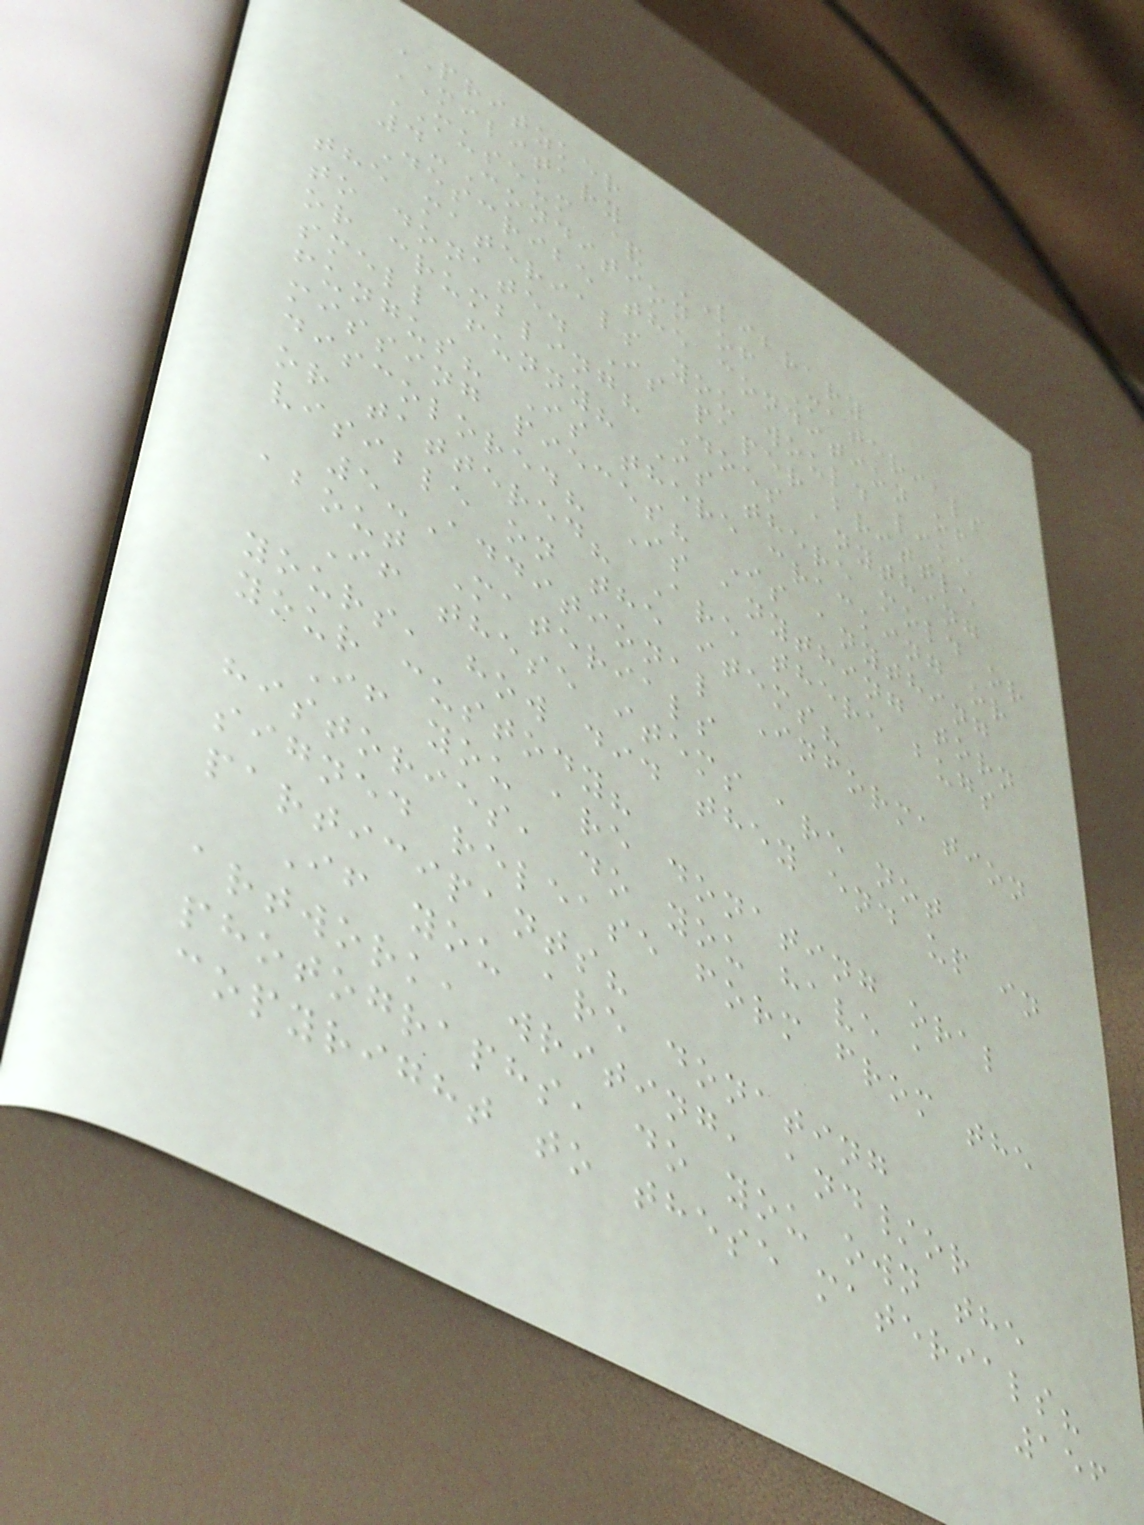PRITZKER
MILITARY
MUSEUM & LIBRARY
4-Condition of Materials
Describe the condition of
the materials you would like
to donate. Is paper brittle
or crumbling? Does anything
smell funny? Is there mold or
fungus? Is there cracking or
missing pieces? Is anything
discolored? Is anything torn
or tattered? Are there bugs
visible on the items?
5-Additional Information
about Materials
If these items are not
yours, how did they end up in
your custody?
If you are donating oral
histories, do you have a
signed release form from the
participants?
If you are donating
artwork, writing, and/or
photographs, do you own the
copyright to these materials?
156
